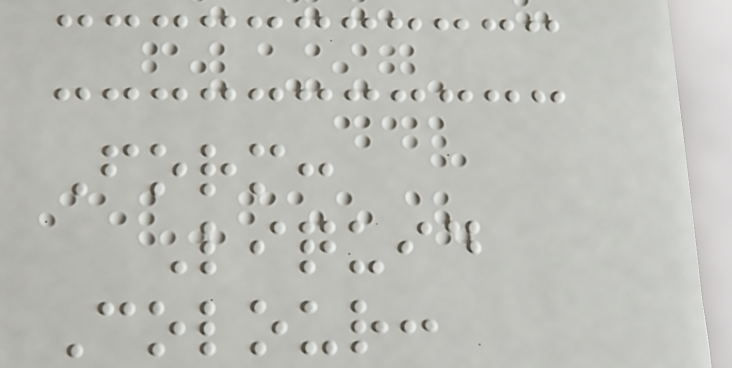Form:
Liquid
Colour:
